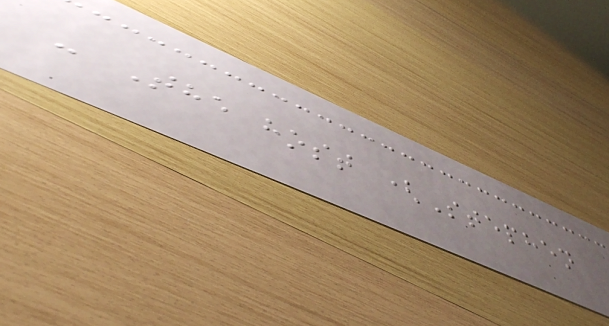- The host (Stephen
